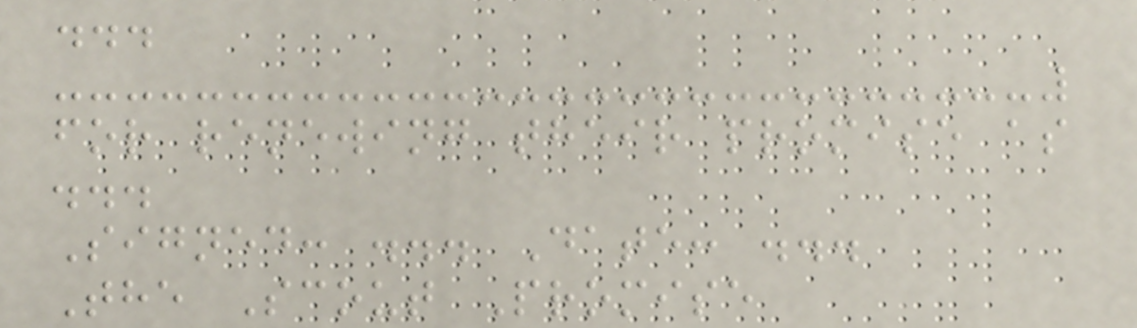...
for renewing their promise as
...
Signed: ... Date: ...
The Scout Promise
